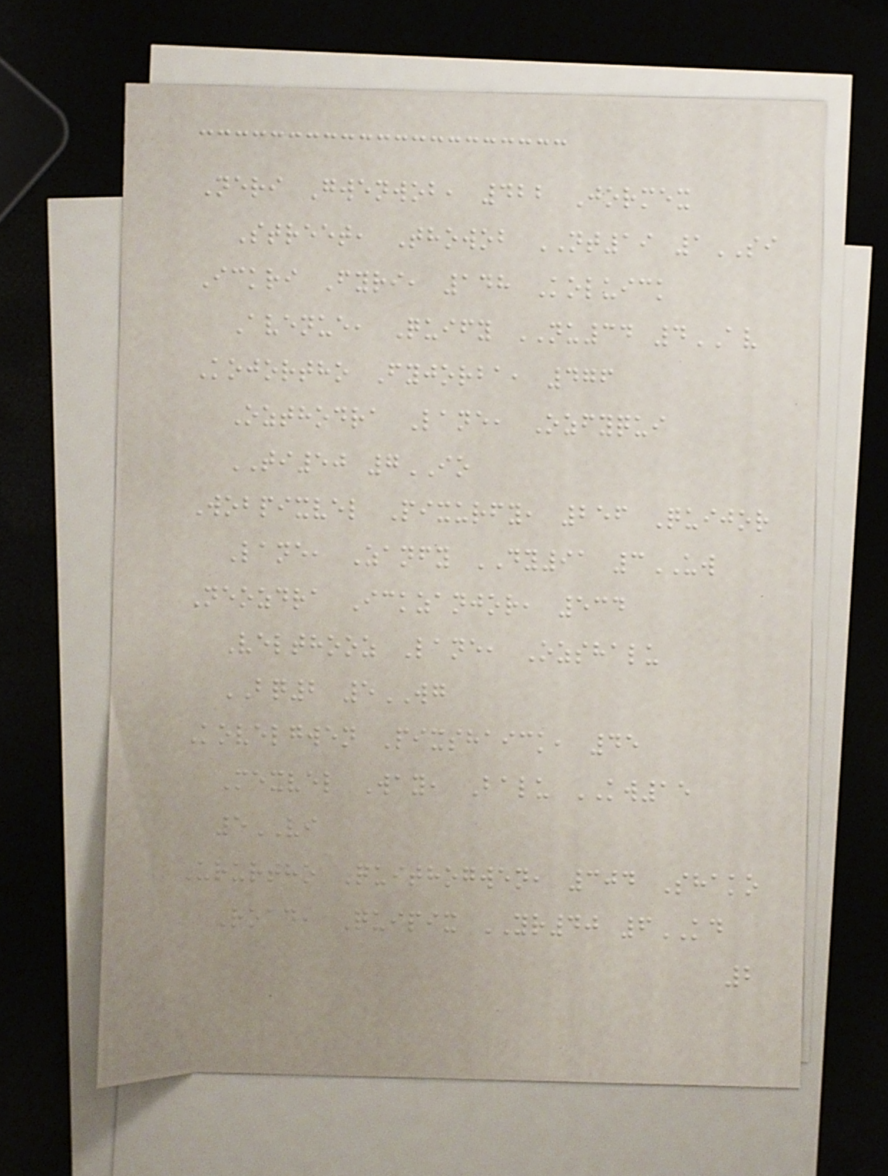Neri Gwenwob, 422 Jormex
Street, Thowob NT19 1SI
Ickri Fyri, 148 Koluick
Avenue, Quify NU34 4AV
Kojortho Fyjorba, 476
Ozthodra Lane, Ozfyqui
TI50 7IO
Wobpixvel Pixurfy, 256 Quijor
Lane, Zanfy DY91 3UW
Neozdra Ickzanjor, 534
Velthooz Lane, Ozshalu
BQ2 5WG
Kovelgwen Pixshaick, 45
Mexvel Way, Balu KW15
5VI
Ururtho Quithogwen, 304 Shako
Road, Quipix YR40 6KD
2
